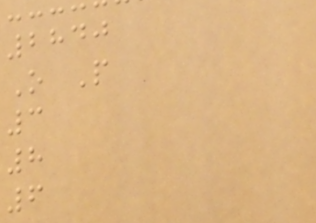2840
O P
3
8
6
